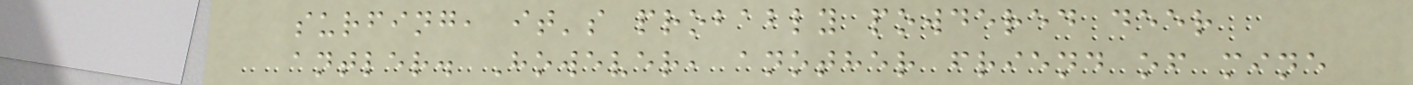surfing, it's probably powdered deer
antler. However, another friend of mine
